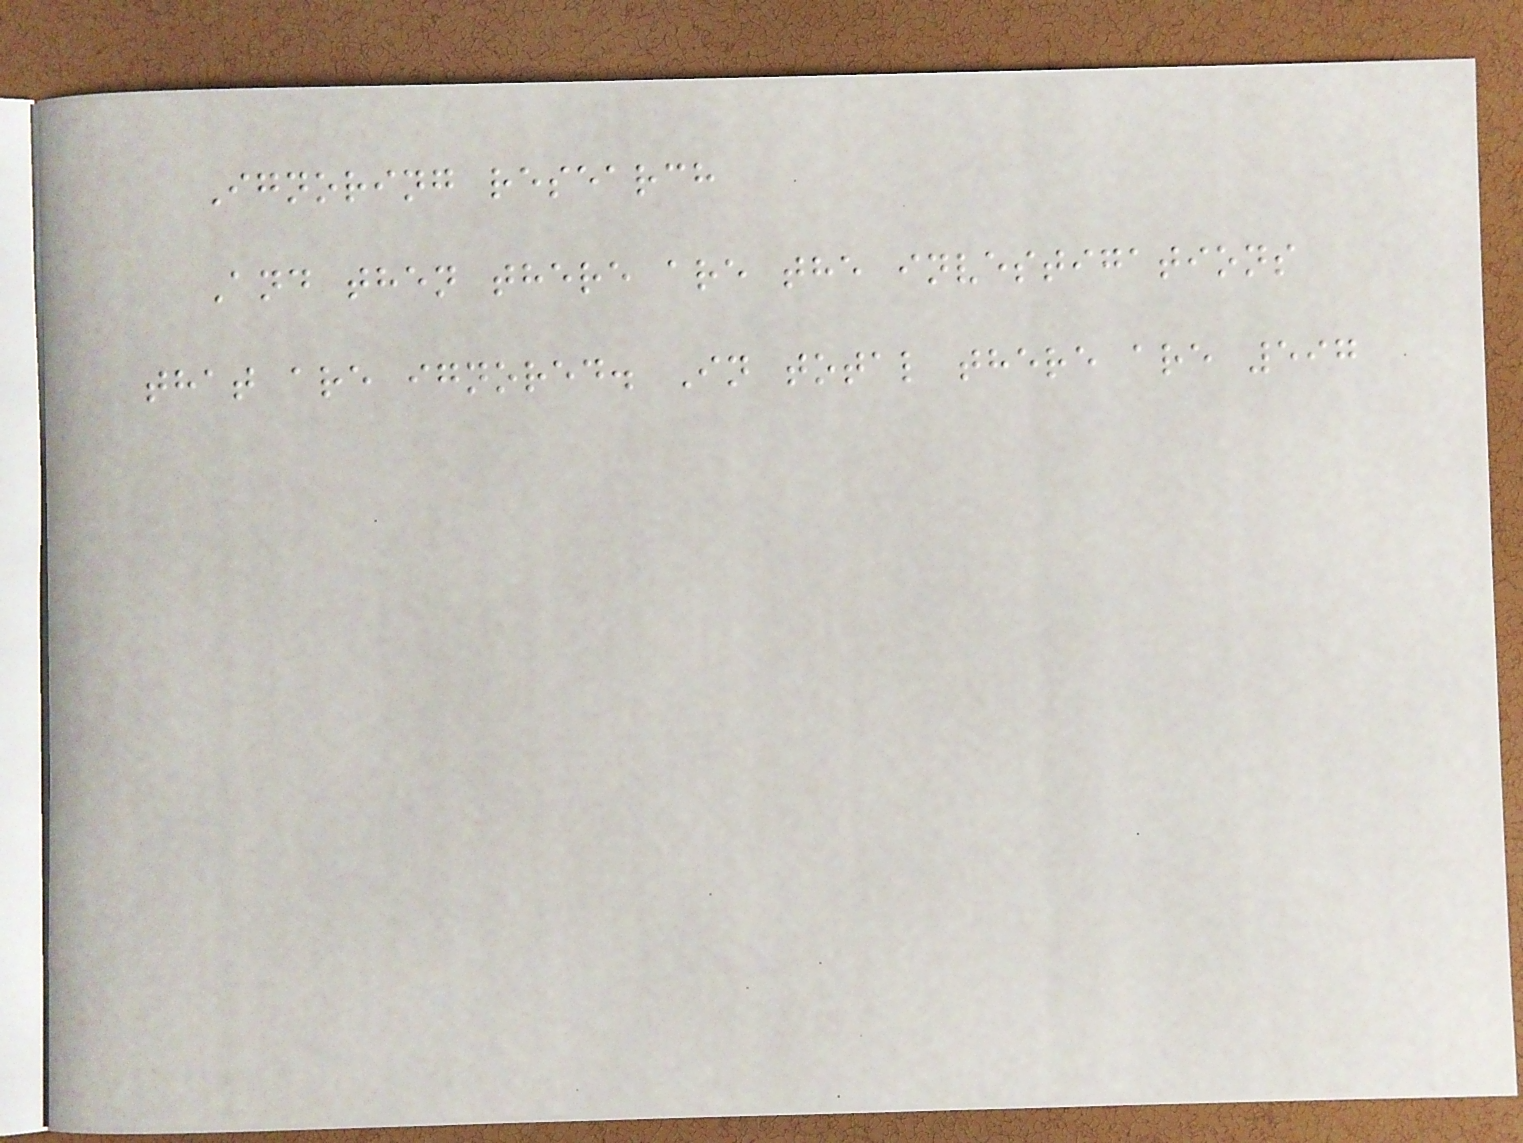Ignoring research
And then there are the investigations
that are ignored. In total there are 597
